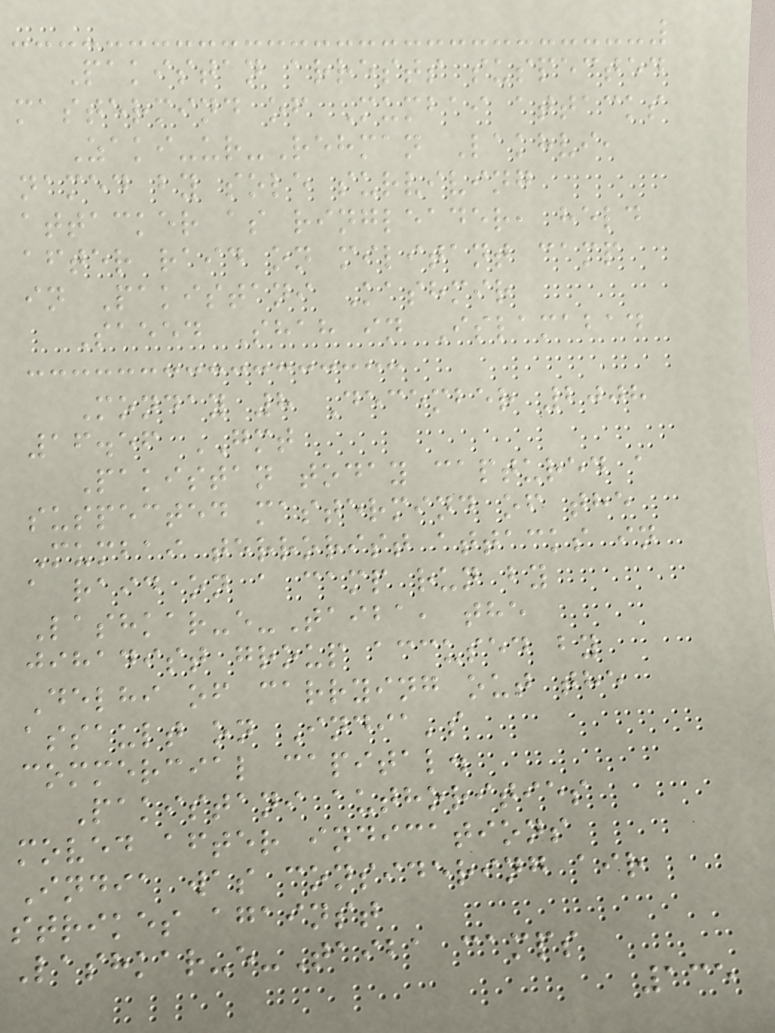Pakistan arrests suspected
mastermind of Mumbai attacks
Zaki-ur-Rehman Lakhvi,
named by sole surviving
attacker as ringleader, held
after raid on militant camp
in Pakistani Kashmir
Saeed Shah in Islamabad
Monday 8 December 2008
16.56 GMT
Pakistan today captured a
suspected mastermind of the
Mumbai terrorist attacks in
a raid on a camp run by
Lashkar-e-Taiba, the
jihadist group accused by
Delhi of carrying out the
assault on India's
commercial capital.
Pakistani authorities
moved after indications
India was considering air
strikes against
Lashkar-e-Taiba camps
135
